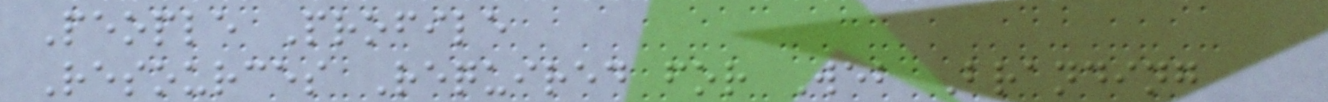People Profile
Resources Required for Web Branding
